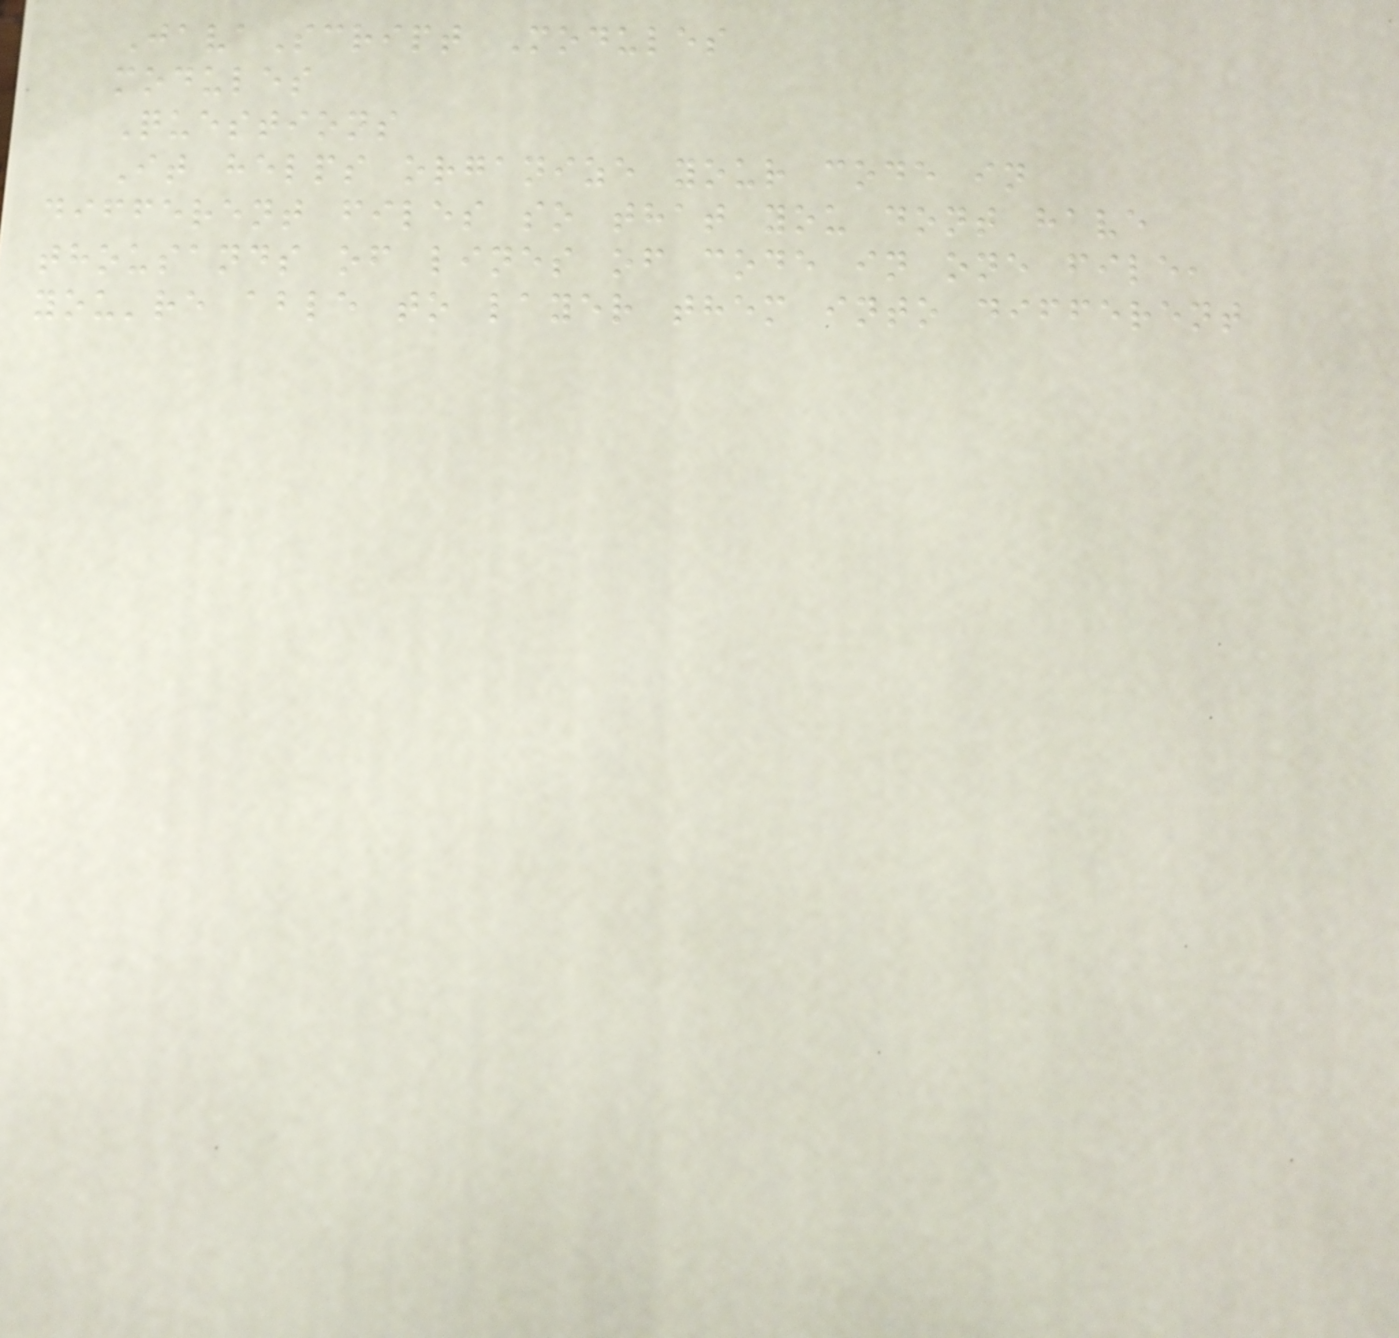JavaScript Modules
modules
Questions
It helps organize your code in
different files so that you dont have
thousands of lines of code in one file,
you're able to layer them into different
